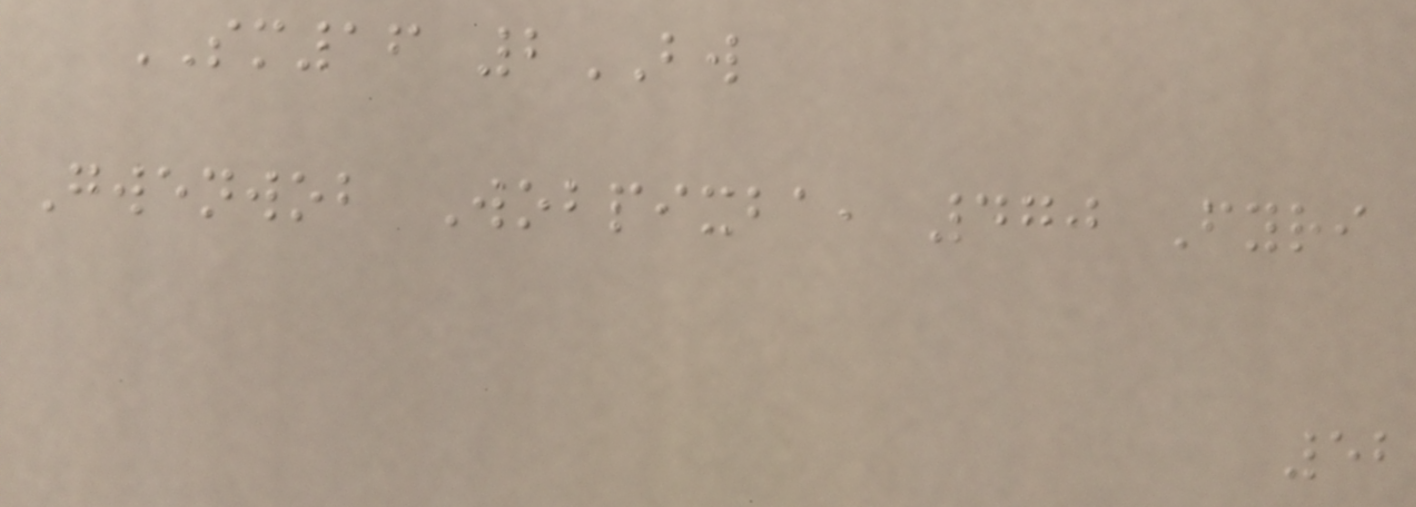SM16 2BW
Gwenwob Wobpixba, 470 Fyri
52
